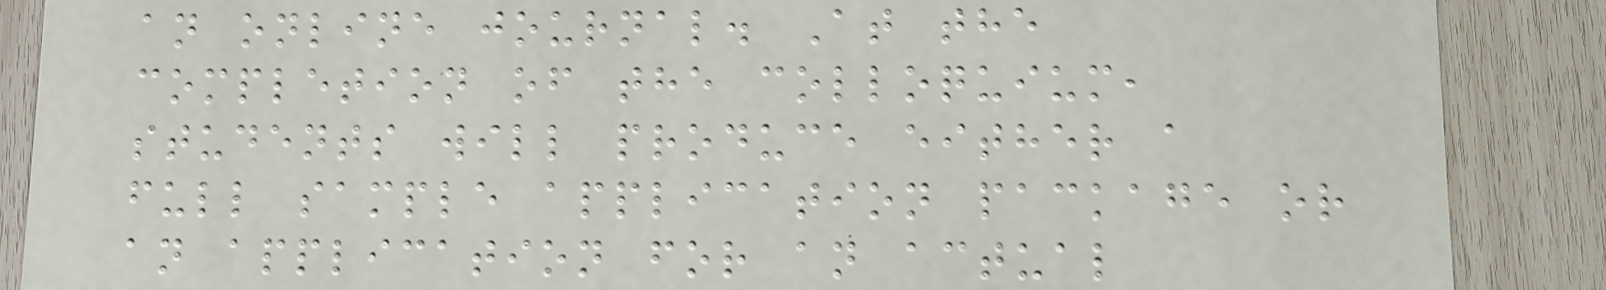an online journal. At the
completion of the colloquium,
students will produce either a
full sample application package or
an application for an actual
